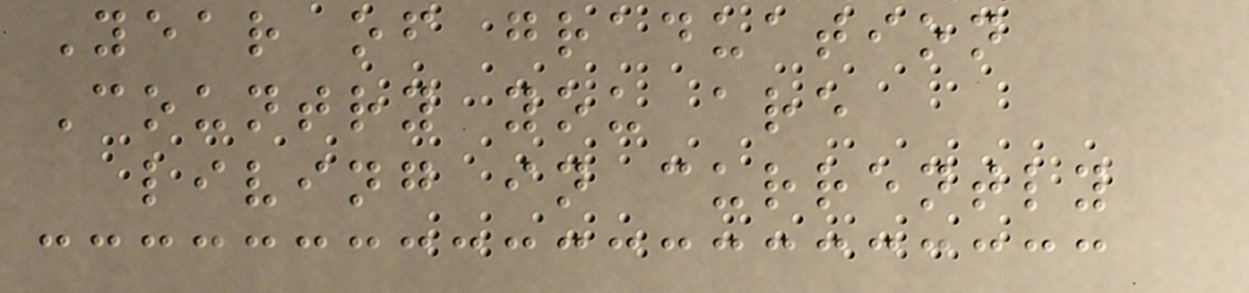Year of graduation
Country you are
living in currently
